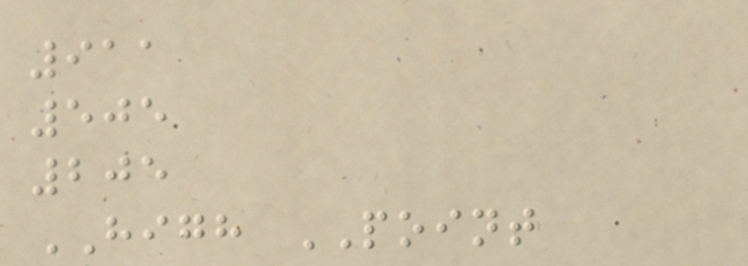911
505
205
HIGH POINT
